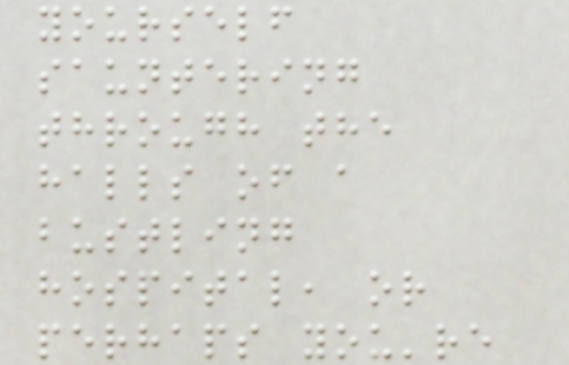yourself
sauntering
through the
halls of a
bustling
hospital, or
perhaps you're
